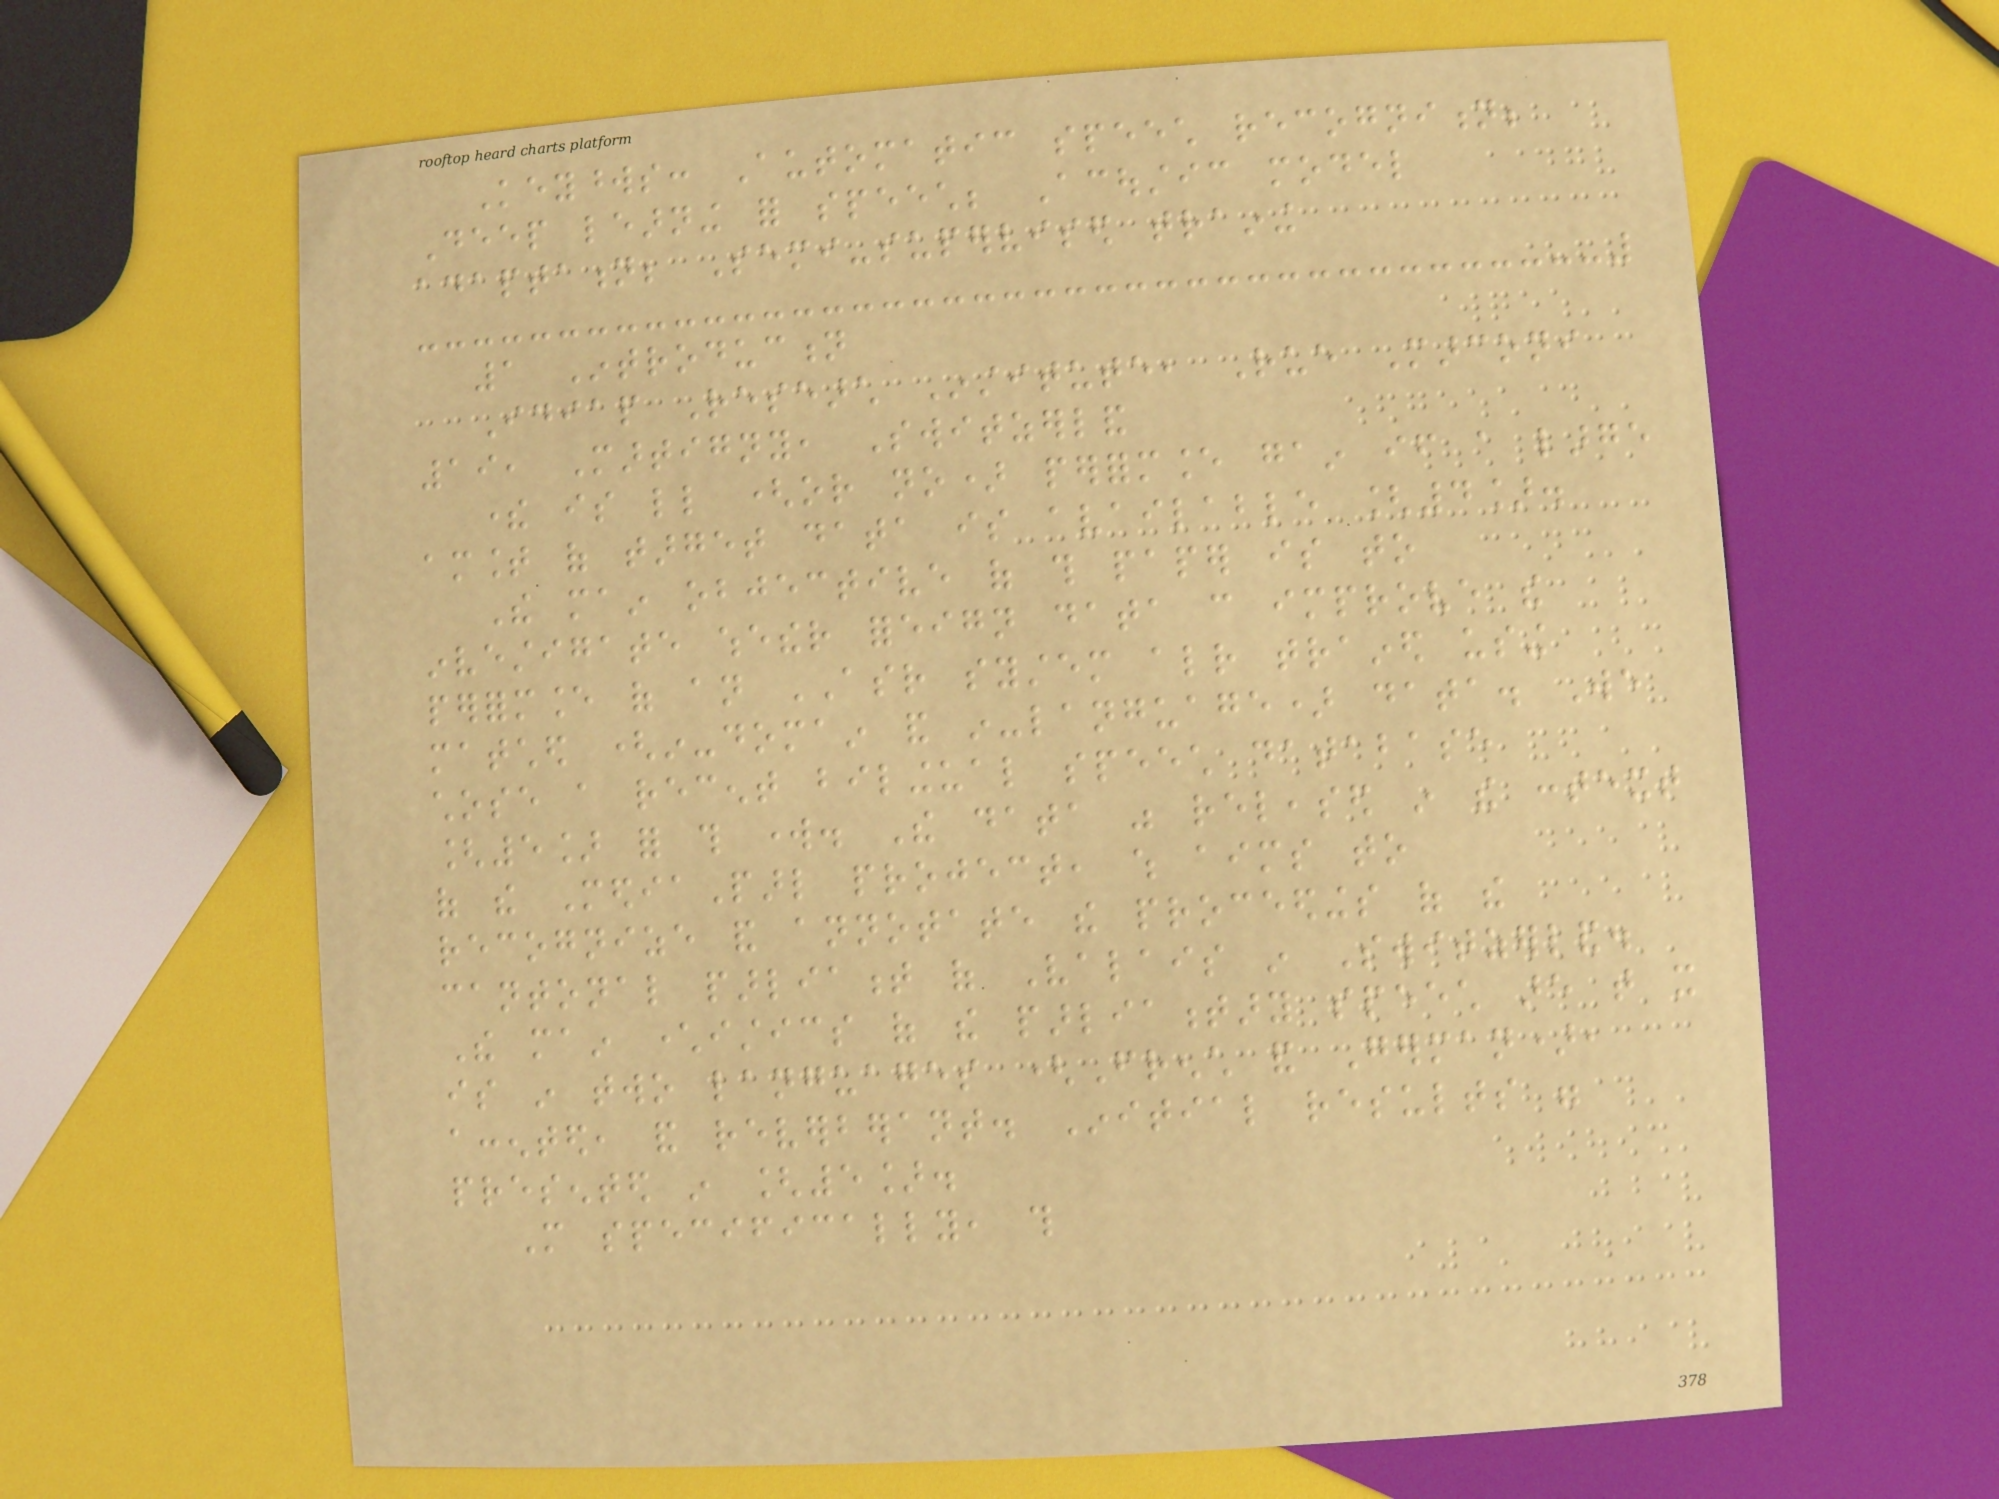Keywords: Automatic speech recognition;
Deep learning for speech; Acoustic model
adaptation; Semi-supervised training
1 Introduction
Idiap Research Institute, Rue Marconi
19, Martigny, Switzerland
there is little (or no) performance gain if a large
amount of target data is available [4].
The main objective of this paper is to
investigate whether foreign data can improve the
performance of an ASR system already trained using
matched (in-domain and in-language) data. We
chose a recent bilingual speech database
[5] for this work. The data was released in the context
of the MediaParl project, which aims to
recognize and annotate the proceedings of the
cantonal parliament of Valais in Switzerland.
The main characteristics of the parliamentary speech are that it
is in two languages (French and German),
accented, and reverberant. Initial results were
presented in [5].
More specifically, this
